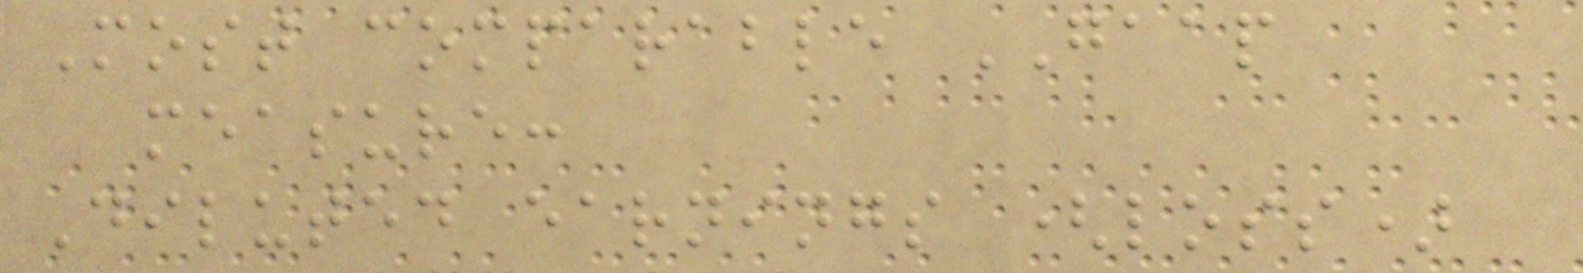Most comparable GAAP
measure:
Diluted earnings (loss)
